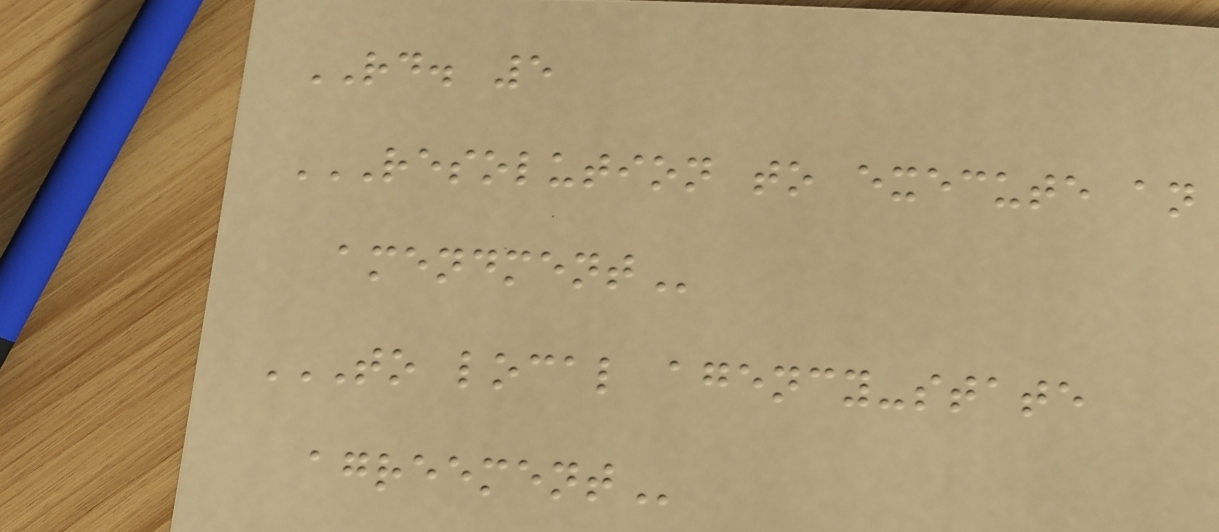RD. 5
RESOLUTION TO EXECUTE AN
AMENDMENT
TO LOCAL AGENCY-STATE
AGREEMENT
